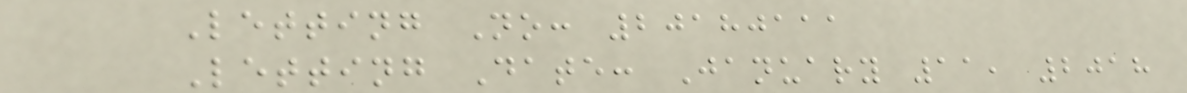Letting No: 20180111
Letting Date: January 11, 2018
